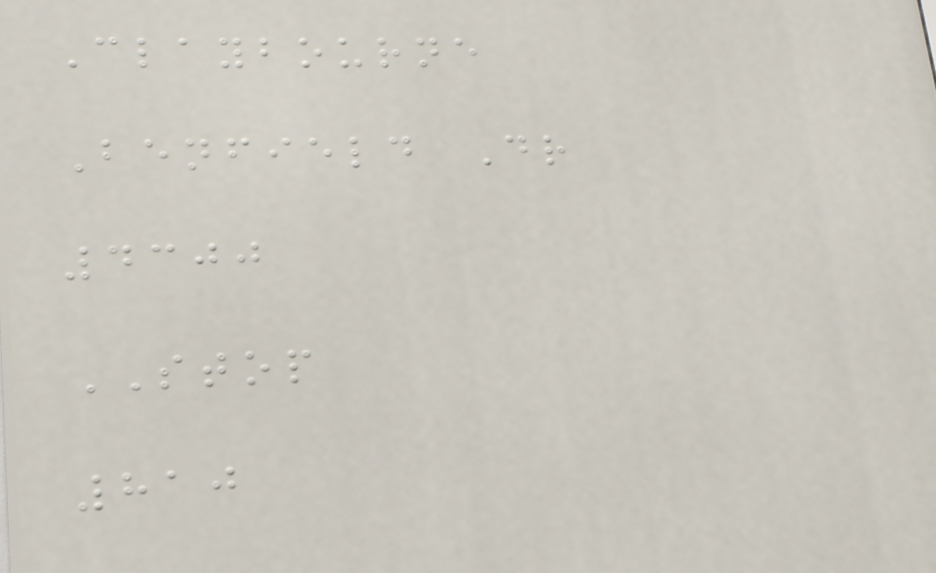Claybourne
Benfield Dr
4300
STOP
810
